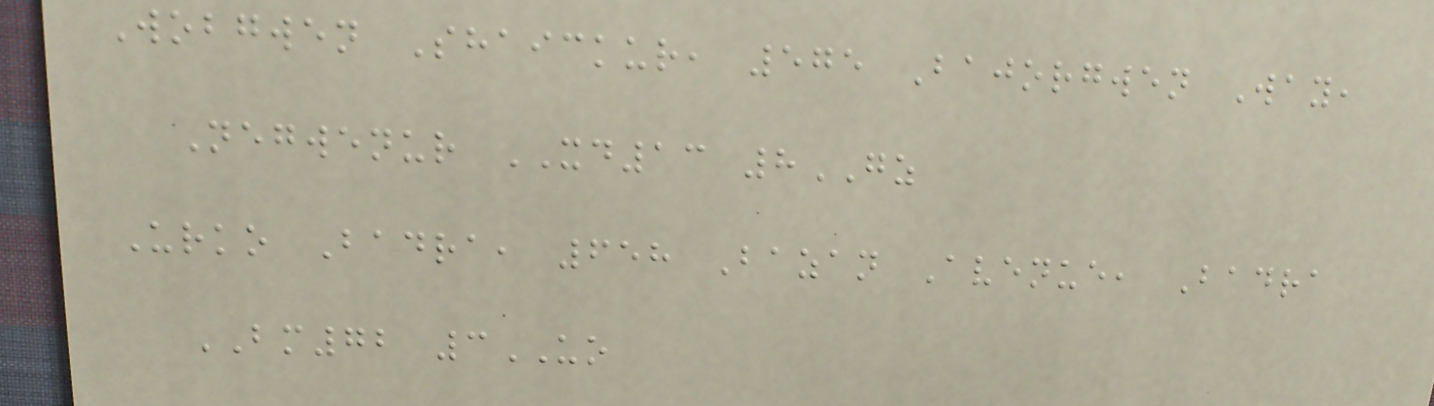Wobgwen Shaickur, 575 Bajorgwen Way,
Negwenur XD13 8GZ
Urko Badra, 658 Bazan Avenue, Badra
BM72 3UO
